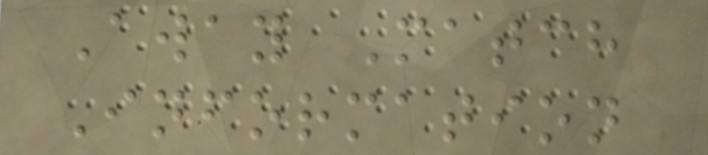Away Match
Information
